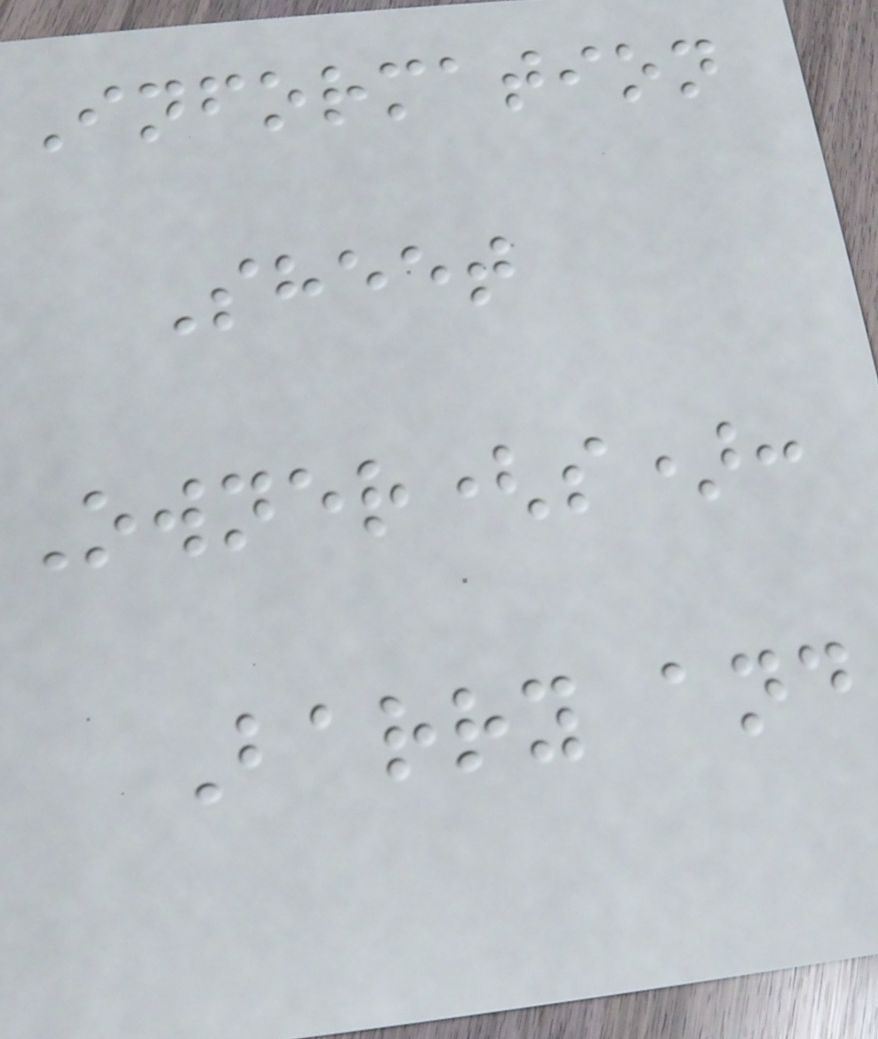Information
Sheet
Owner(s):
Barry and
